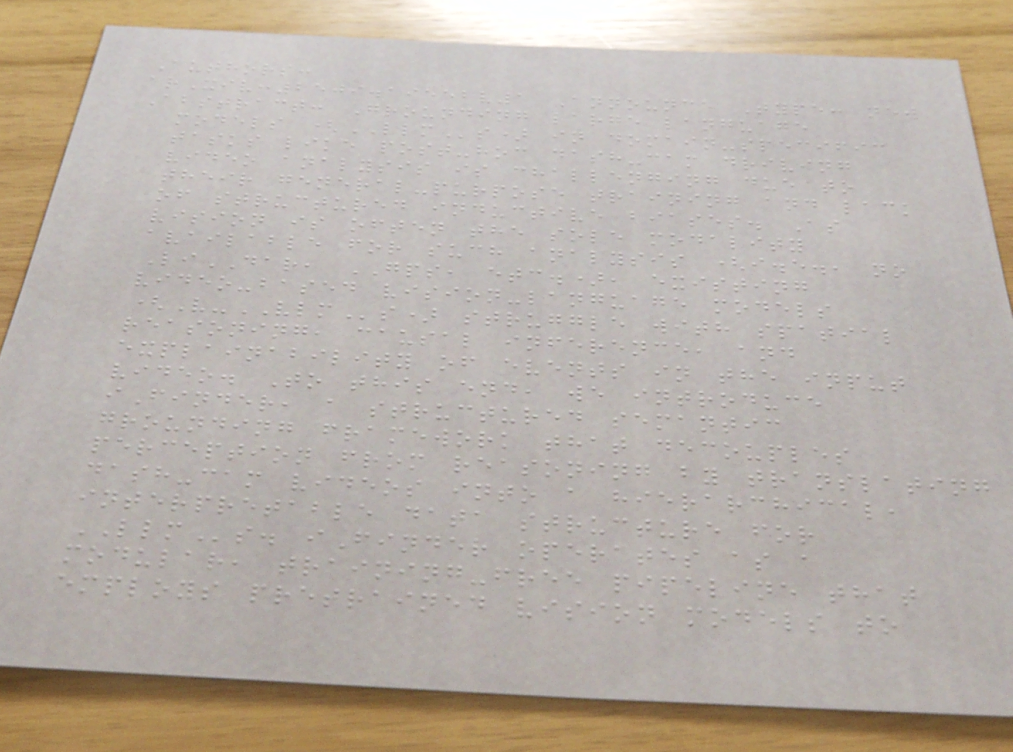Authors:
arXiv:2509.19552v1 Announce Type: new
Abstract: Grounding large language
models (LLMs) in domain-specific
tasks like post-hoc dash-cam driving
video analysis is challenging due to
their general-purpose training and lack
of structured inductive biases. As
vision is often the sole modality
available for such analysis (i.e., no
LiDAR, GPS, etc.), existing
video-based vision-language models
(V-VLMs) struggle with spatial
reasoning, causal inference, and
explainability of events in the input
video. To this end, we introduce
iFinder, a structured semantic
grounding framework that decouples
perception from reasoning by translating
dash-cam videos into a hierarchical,
interpretable data structure for
LLMs. iFinder operates as a
modular, training-free pipeline that
employs pretrained vision models to
